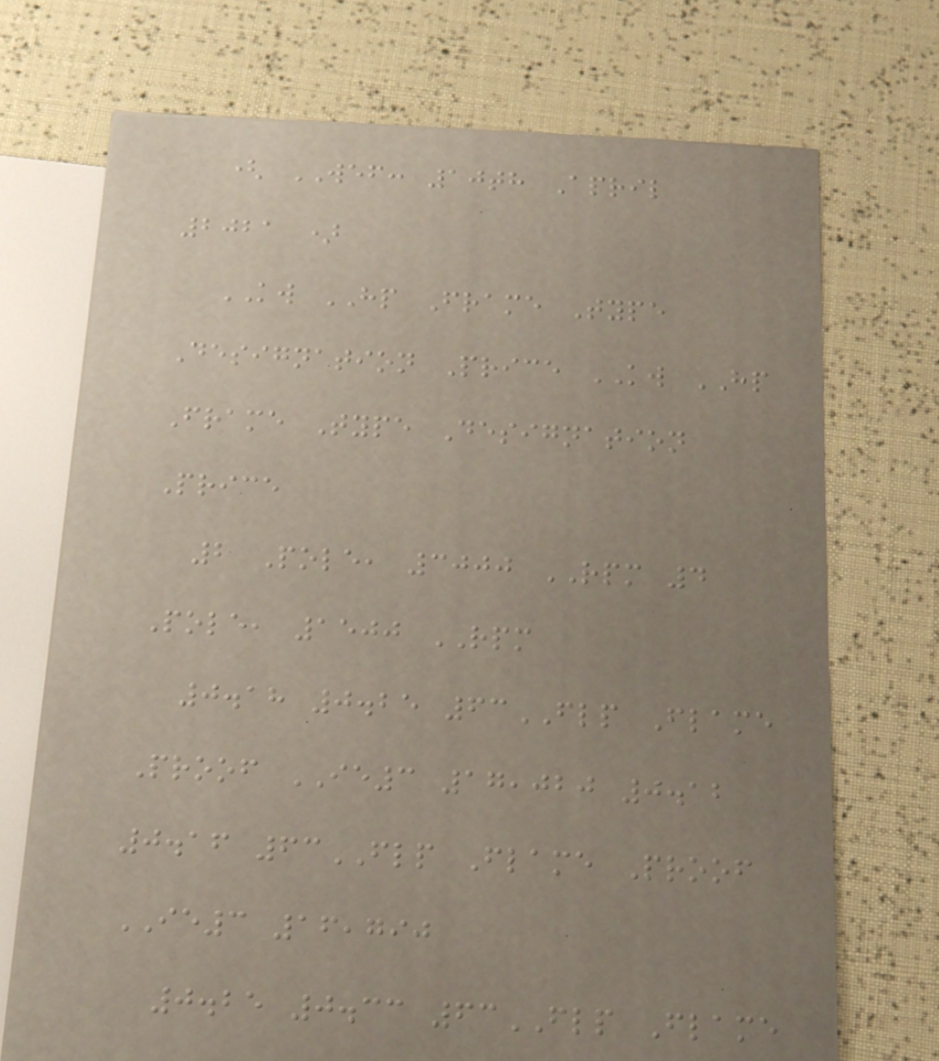( WEF: 10th April
2021 )
KW HP Frame Type
Designation Price KW HP
Frame Type Designation
Price
2 Pole, 3000 RPM 4
Pole, 1500 RPM
0.18 0.25 63FLP Flame
Proof IE3 17,020 0.12
0.16 63FLP Flame Proof
IE3 16,790
0.25 0.33 63FLP Flame
